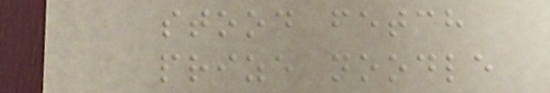stood fetch
prize noodle
